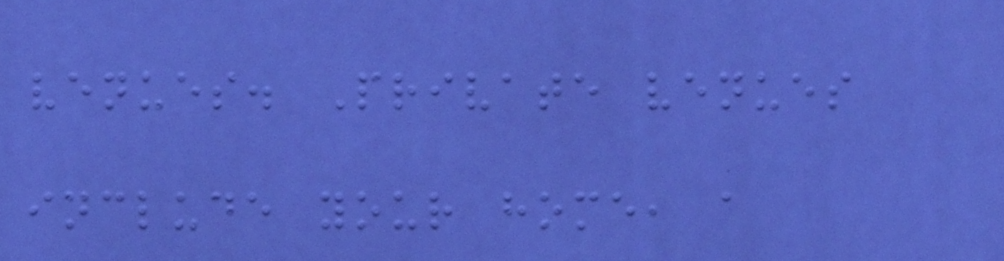venues. Private venues
include your home, a
